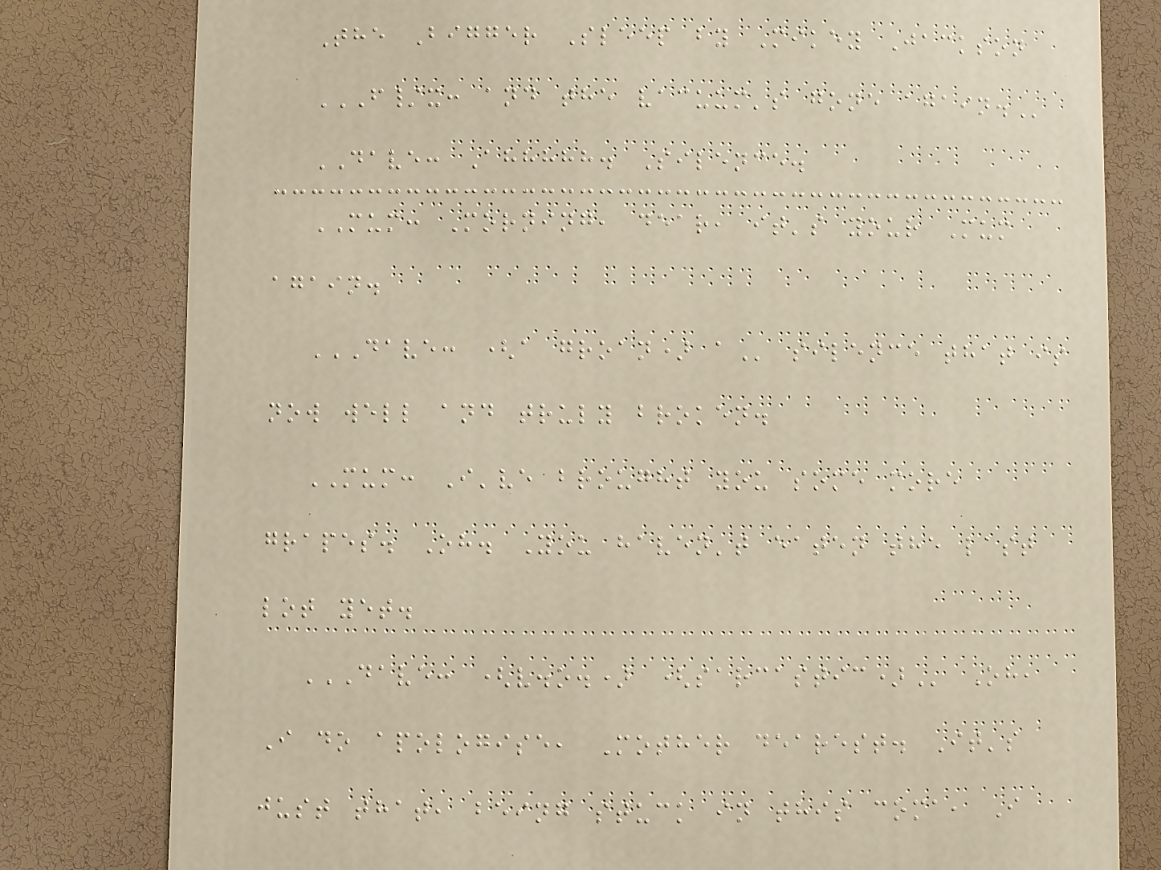The Bigger Sleep by Mikey Jackson
F/X: AND THE VACUUM'S GONE AGAIN.
DAVE: Ahhhhh. Silence.
MUM: Morning, dear, it's your Mum
again.
DAVE: (A GROAN) A silence that is
now well and truly broken.
MUM: I've brought you some more
grapes. Oh. You haven't eaten the last
lot yet.
DAVE: (V.O.) (SARCASTIC) Oh,
I do apologise, Mother dearest. It's
just that, being stuck in this coma, I
